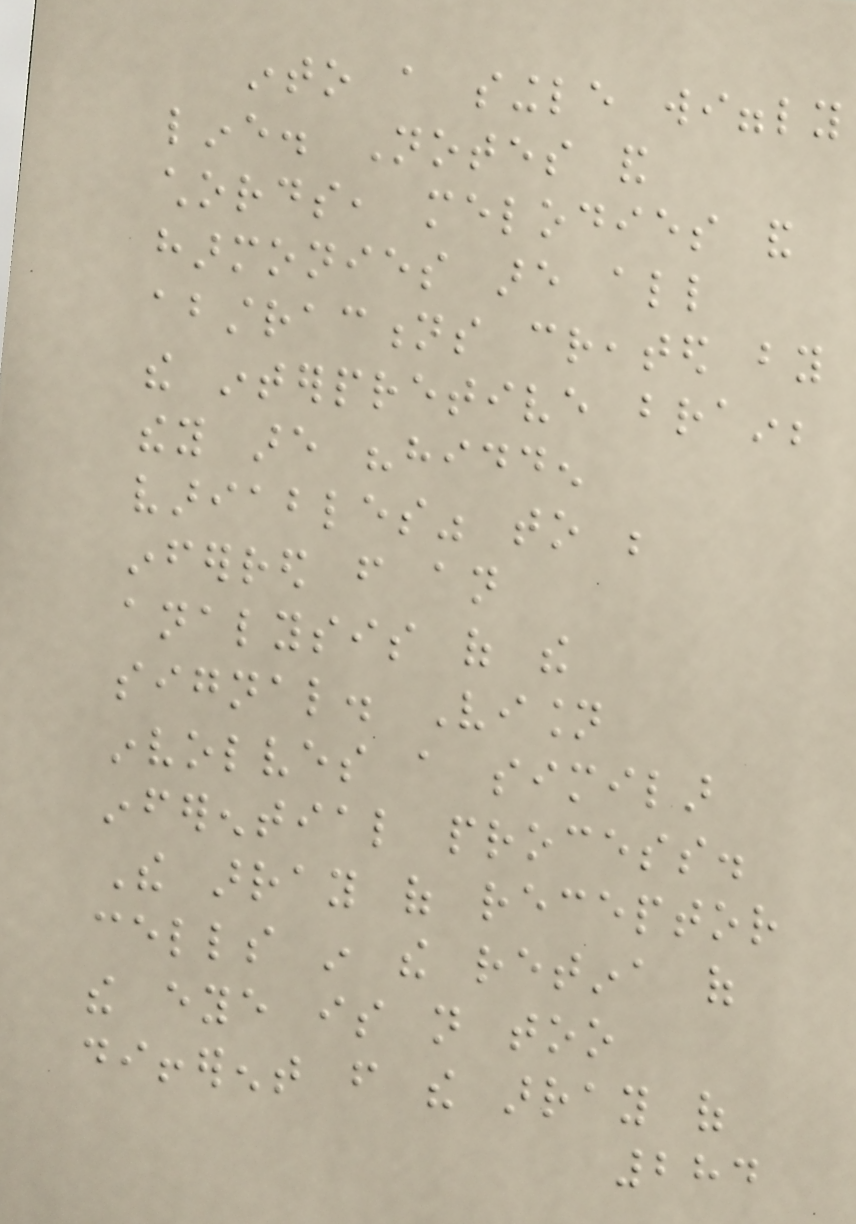into a single wiggly
line. Notes and
chords, melodies and
harmonies are all
abstractions created by
the interpretive brain;
they are "hidden
variables" to be
inferred from an
analysis of the
signal. Vision
involves a similar
inferential process.
The array of receptor
cells in the retina of
the eye is not too
different from the array of
284
